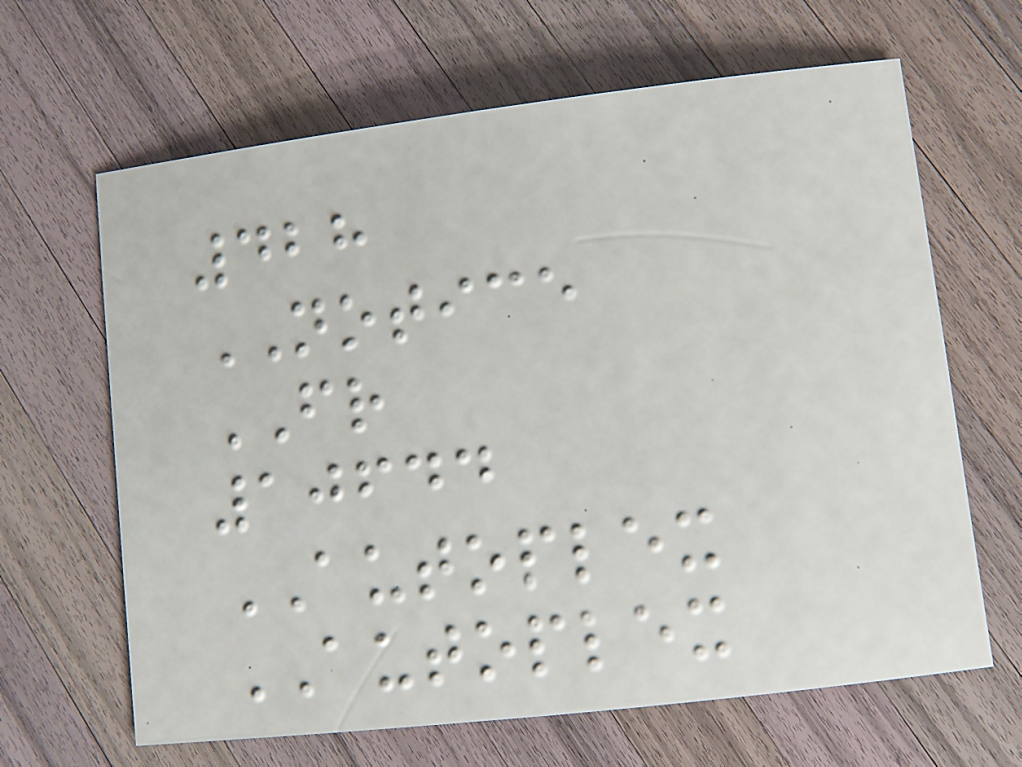428
NOTICE
FR
10644
AUTOPLEX
AUTOPLEX
